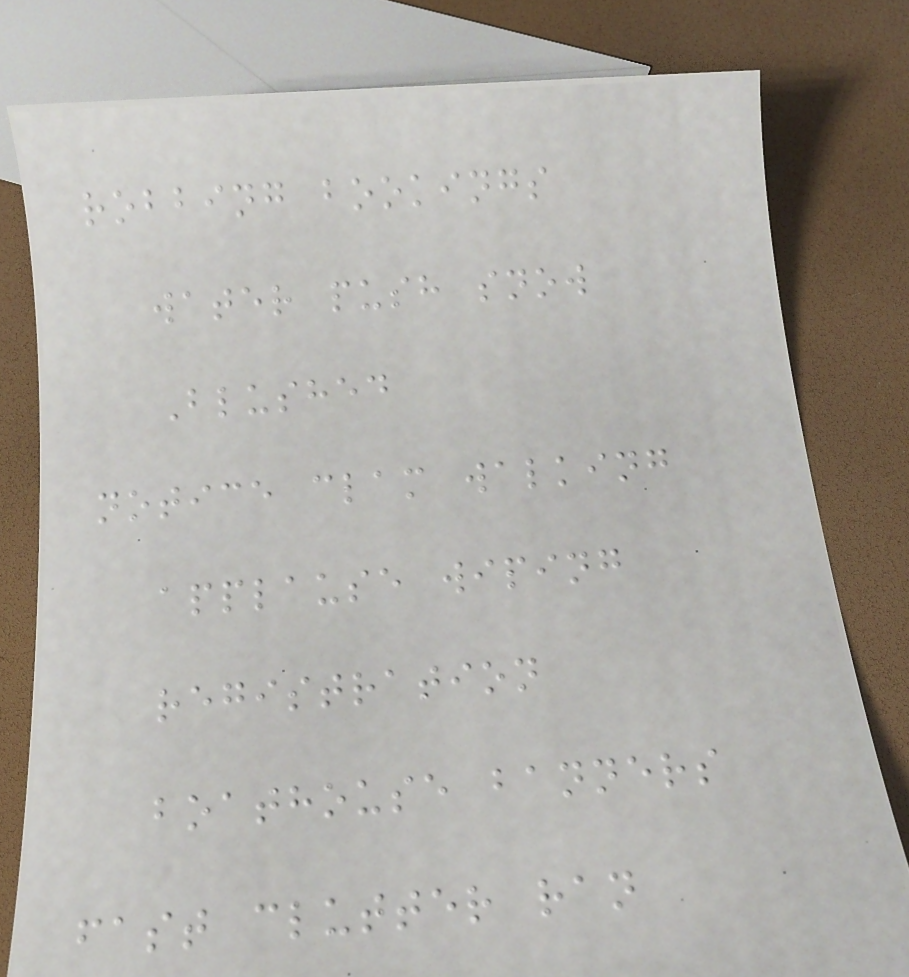robbing bookings
water push snow
Blushed
notice clam walking
applause wiping
registration
boathouse banners
fast clutter ran
